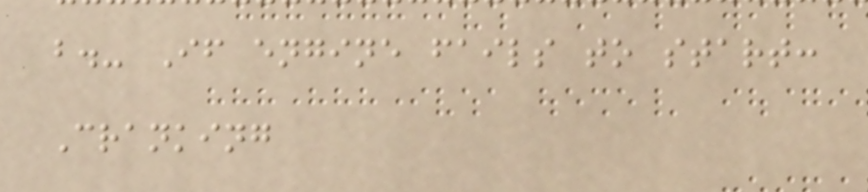b.- If engine fails to start:
Cranking
